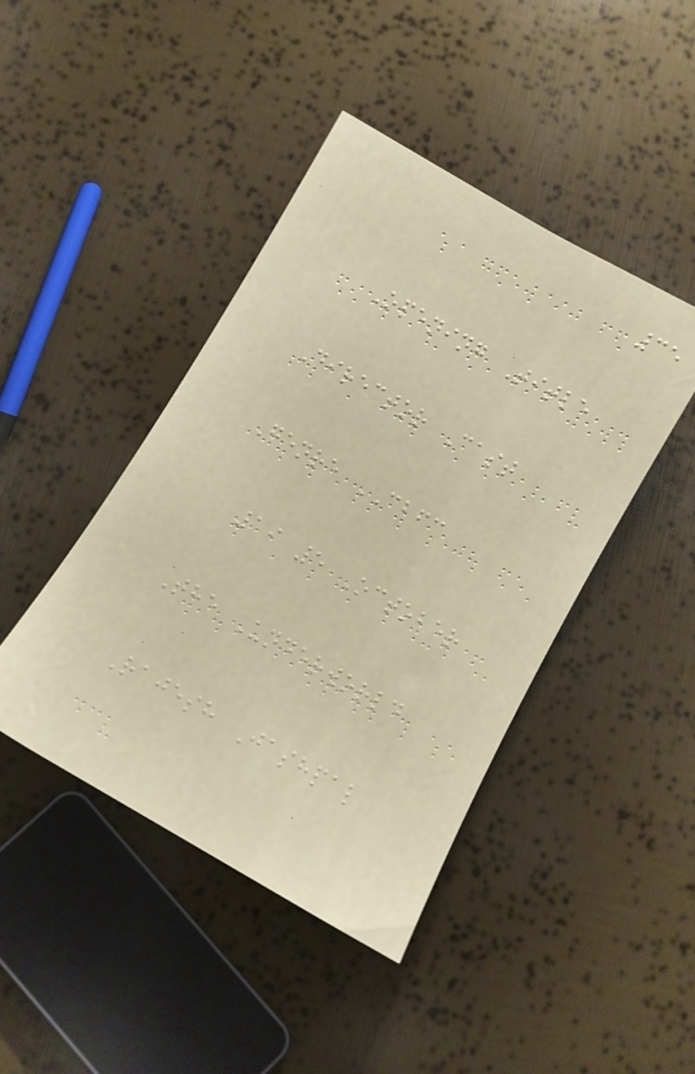35
Opening Title
Director Cast
Genre CBFC
19 5 October
The Underworld
Rajesh Jashpal
